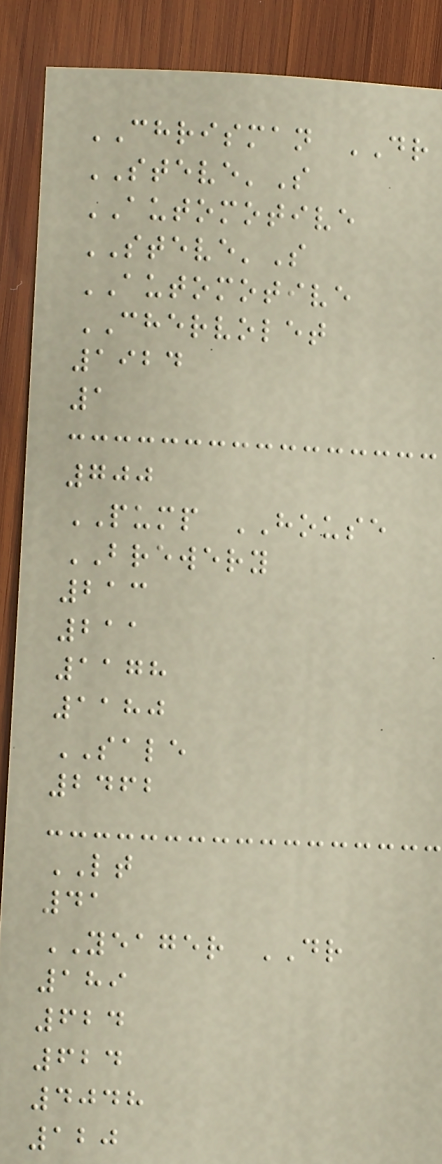CHRISMAN DR
STEVE'S
AUTOMOTIVE
STEVE'S
AUTOMOTIVE
CHERVOLET
1924
1
700
PUMP HOUSE
BREWERY
213
211
1178
1180
SALE
2462
LT
41
YEAGER DR
189
624
624
4048
120
